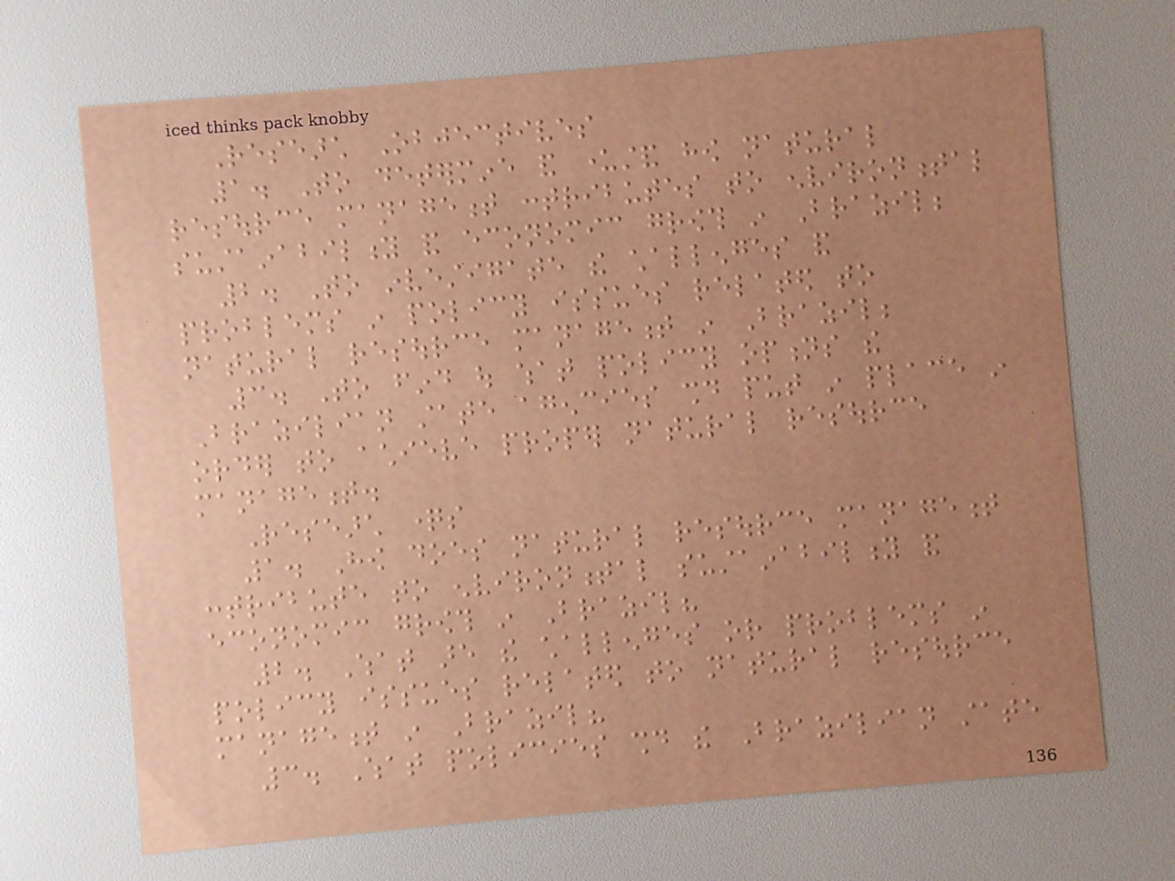Research Objectives
1. To determine and understand how natural
resource management contributes to environmental
sustainability and economic growth in Brazil;
2. To investigate the challenges and
problems in policy issues related to
natural resource management in Brazil;
3. To find out what policy options the
Brazilian state agencies should put in place in
order to achieve proper natural resource
management.
Research questions
1. How does natural resource management
contribute to environmental sustainability and
economic growth in Brazil?
2. What are the challenges or problems in
policy issues related to natural resource
management in Brazil?
3. What policies should the Brazilian state
